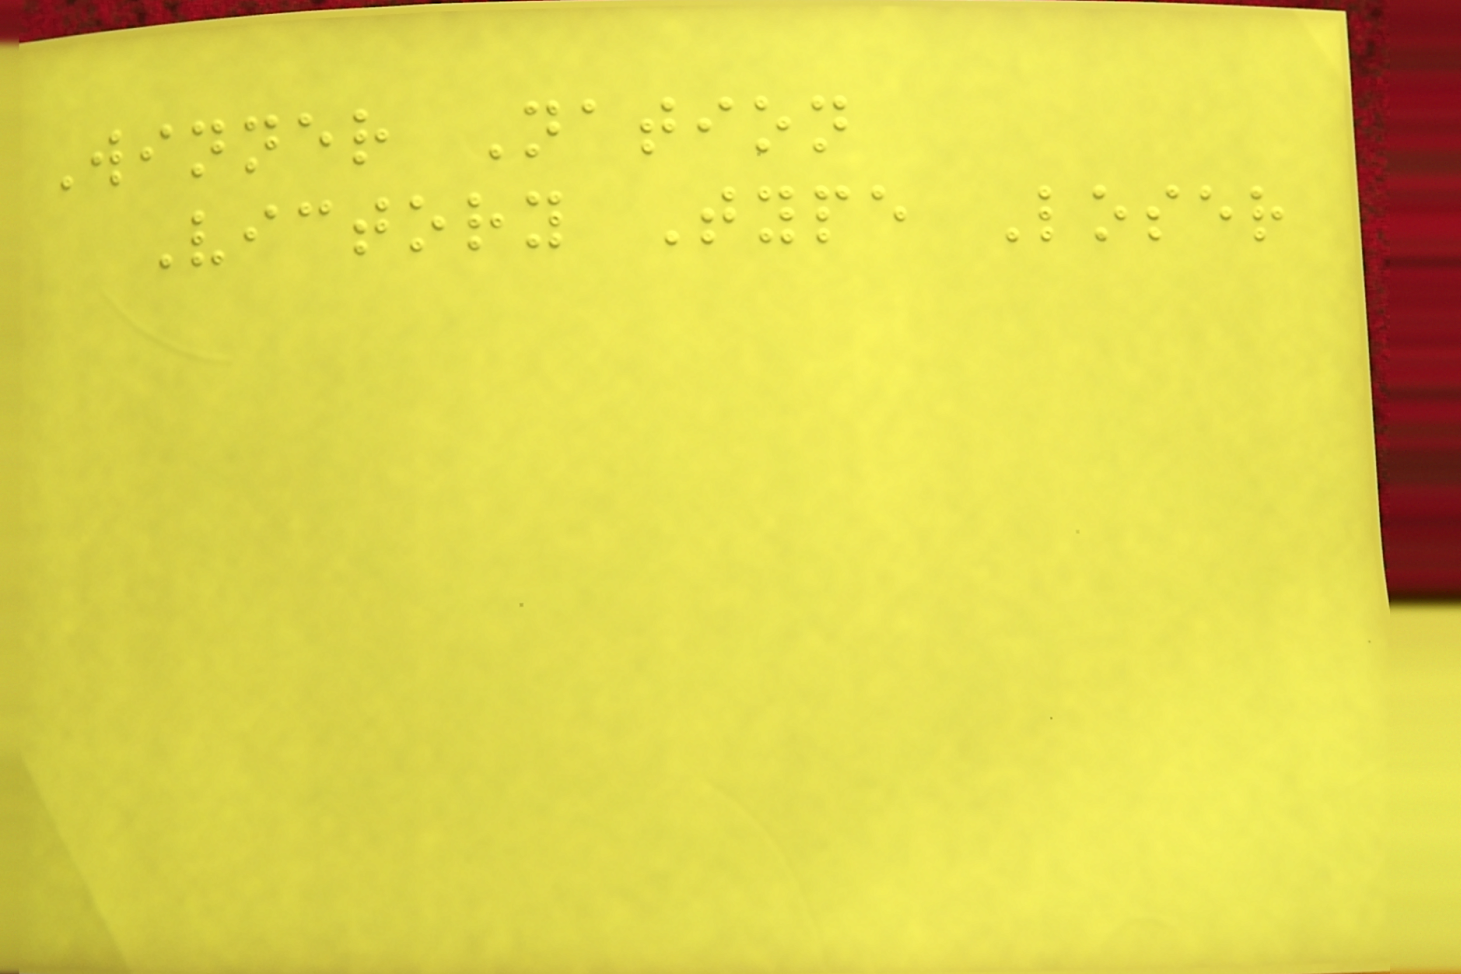Winner Nation
Victory Type Loser
